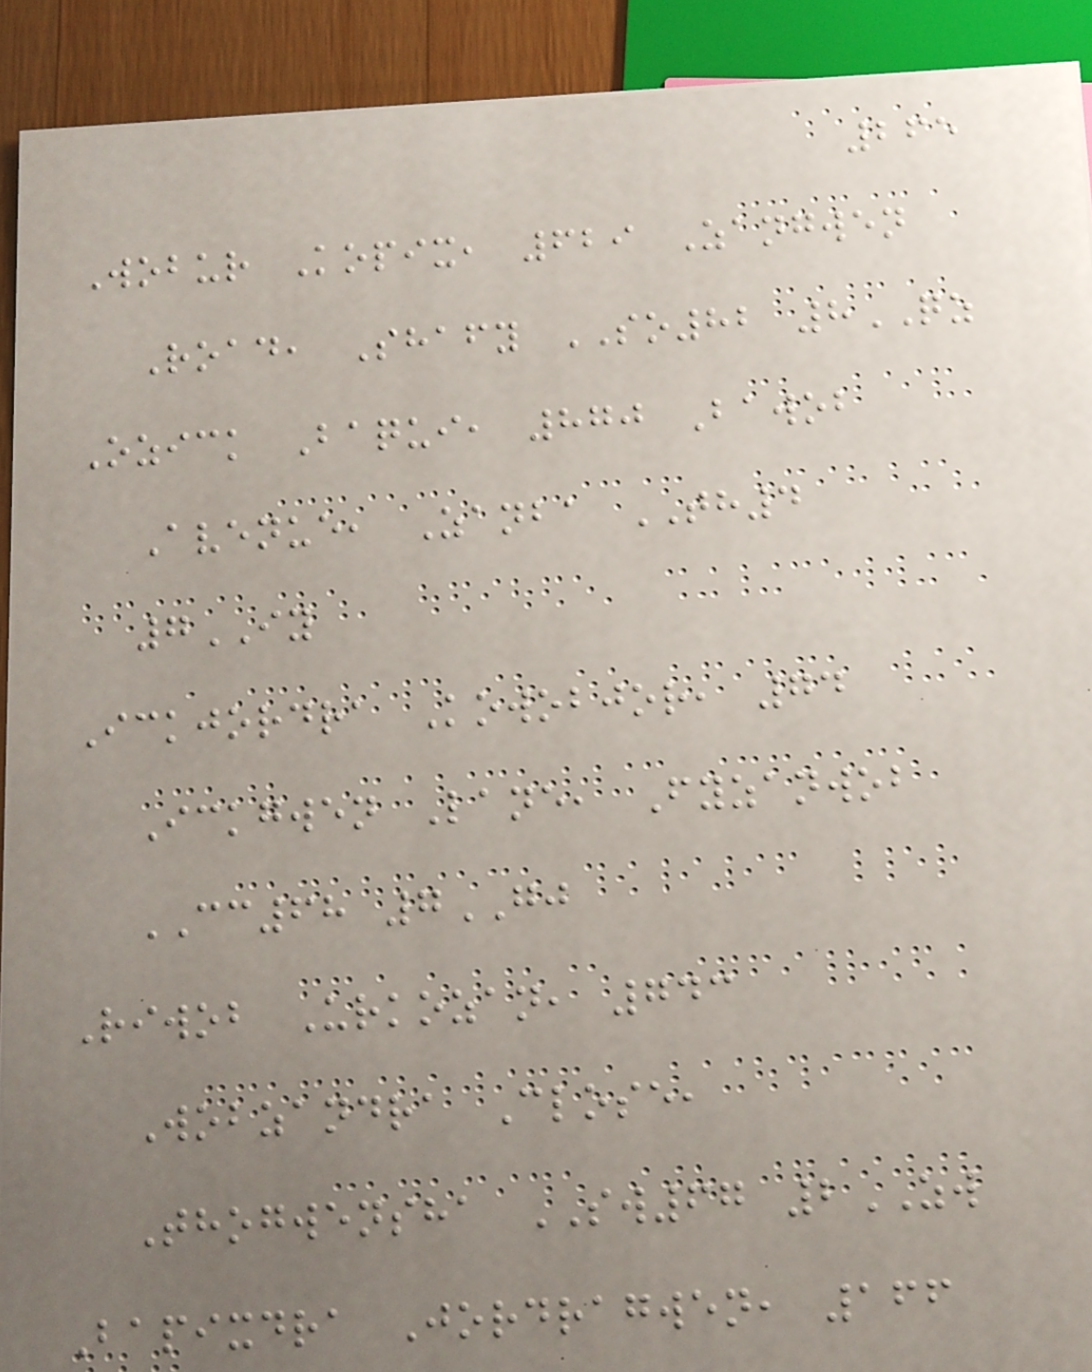265
Wobur Kopix, 629 Zangwen
Road, Shafy SO82 8QZ
Ozick Baqui, 870 Bawob
Avenue, Zanba TH4
7IY
Ickjordra Kowobjor, 74
Ickgwen Lane, Fyzanwob
CC68 7GJ
Riwob Urkozan, 743
Wobzandra Close,
Thogwensha SW67 2ZW
Bapixdra Jordragwen, 166
